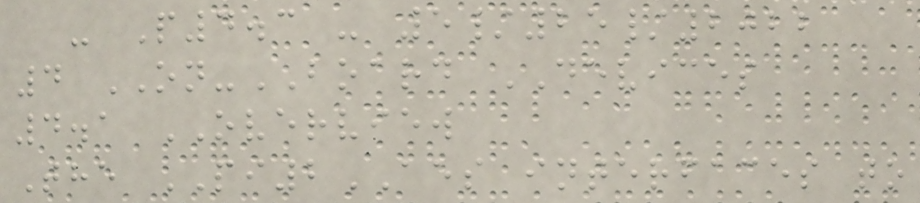- P4.3 - 5/25/2022
4 ON-BOARD DEVICES
4.1 OVERVIEW
The PI2AES interfaces to
